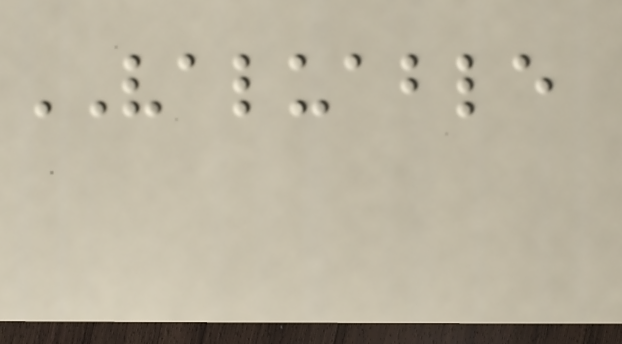VALUABLE
